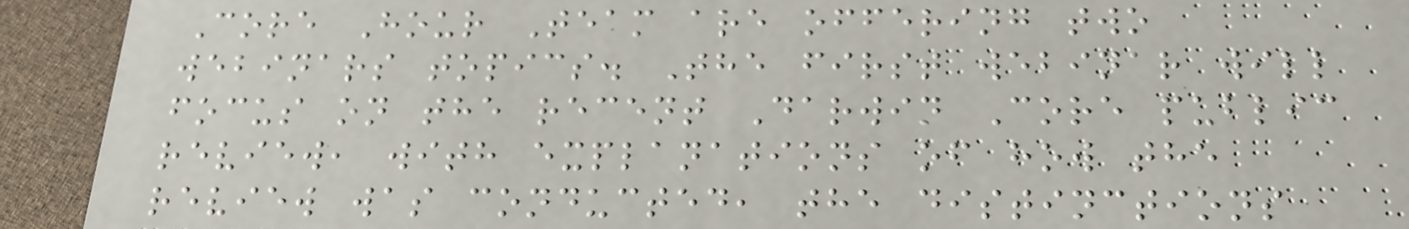Core Hour Team are offering two
webinars topics. The first webinar will
focus on the recent Darwin Core public
review, with explanations of how the
review was conducted, the distinctions
